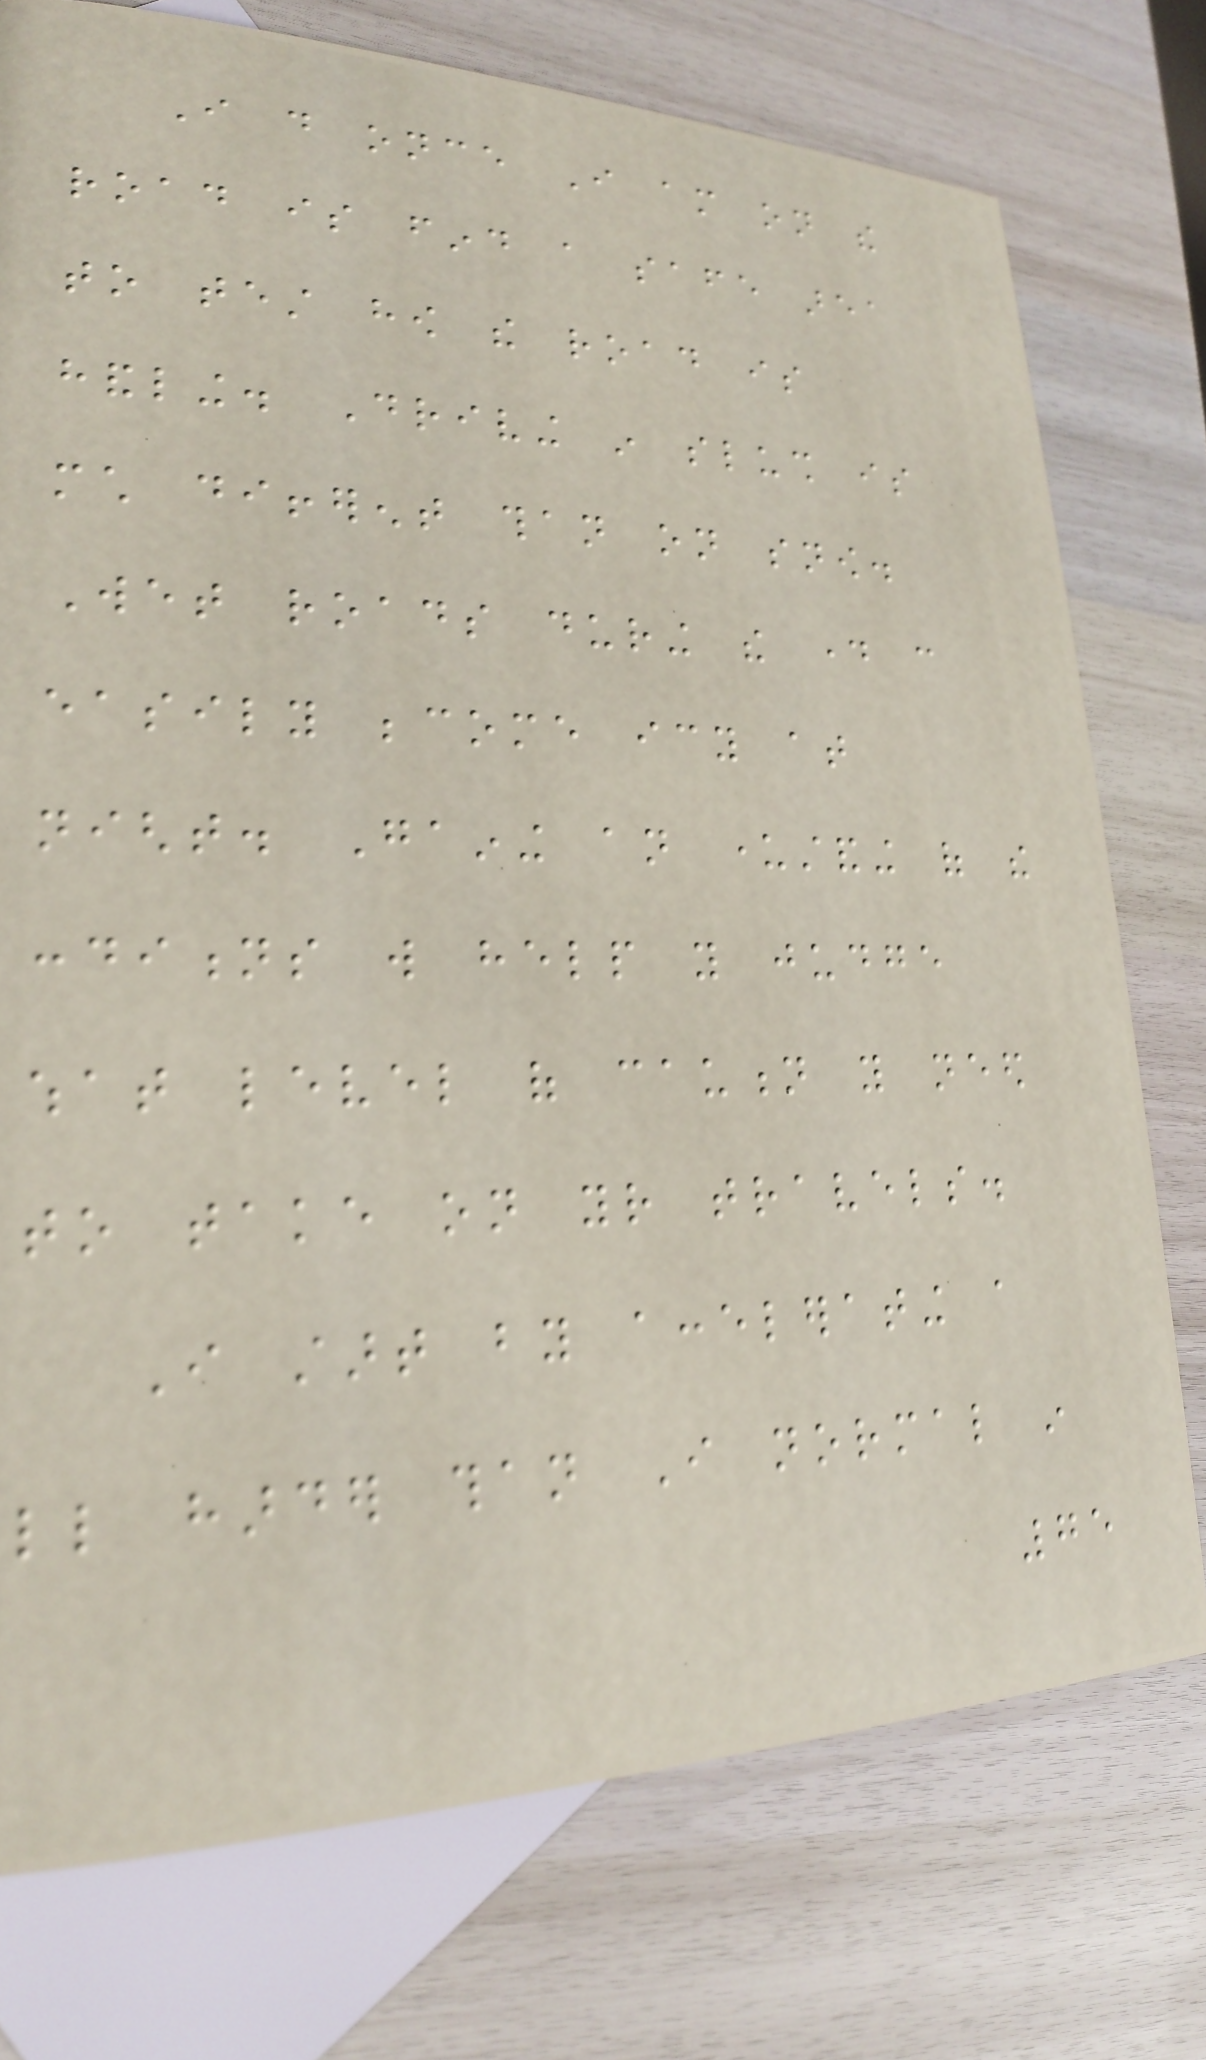I do once I am on the
road is find a safe area
to test how the road is
handling. Driving in slush is
much different than on snow.
Wet roads during the day can
easily become icy at
night. Gaining an understanding of the
conditions will help you judge
what level of caution you need
to take on your travels.
I start by accelerating a
little harder than I normal in
75
